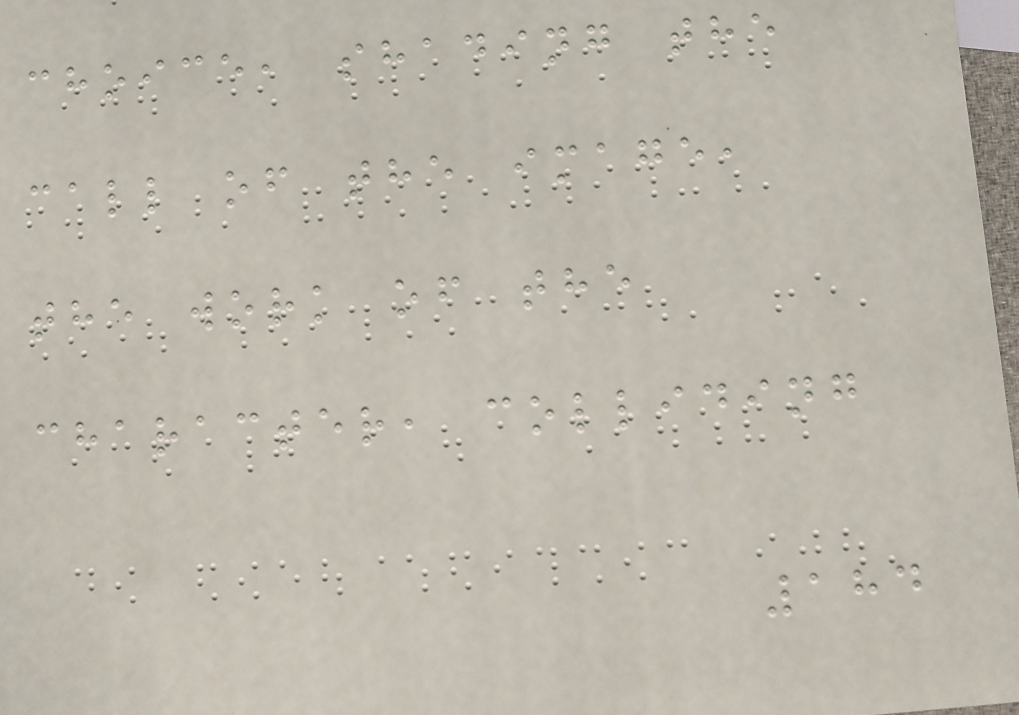choice, shading the
call of the image,
the work of the
character, colliding
184
